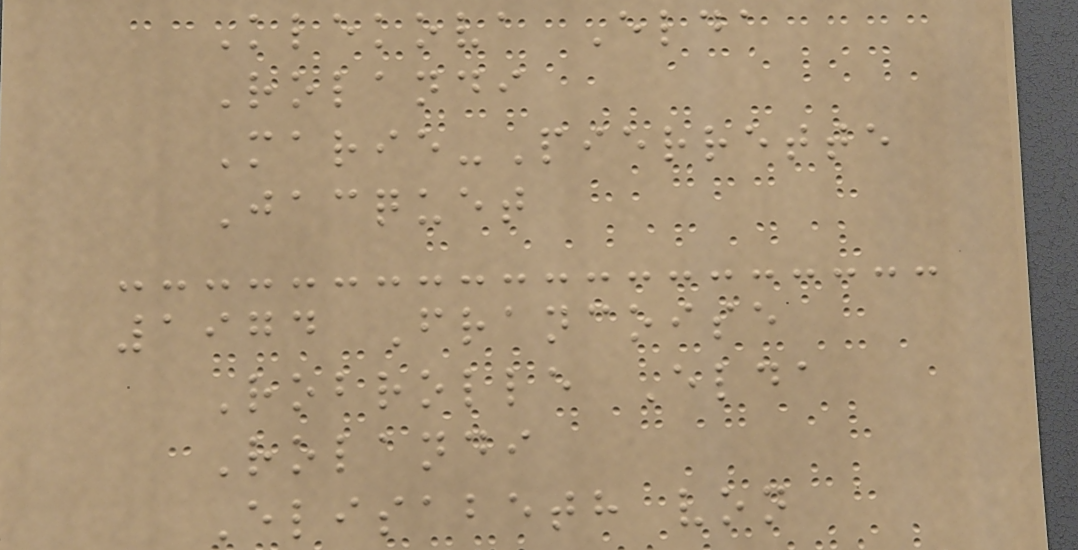Klekova Elda
Rolandi
Marie-Pierrette
Jacquet
1974 Francoise
Robrolle Elda
Rolandi
Elisabeth von
